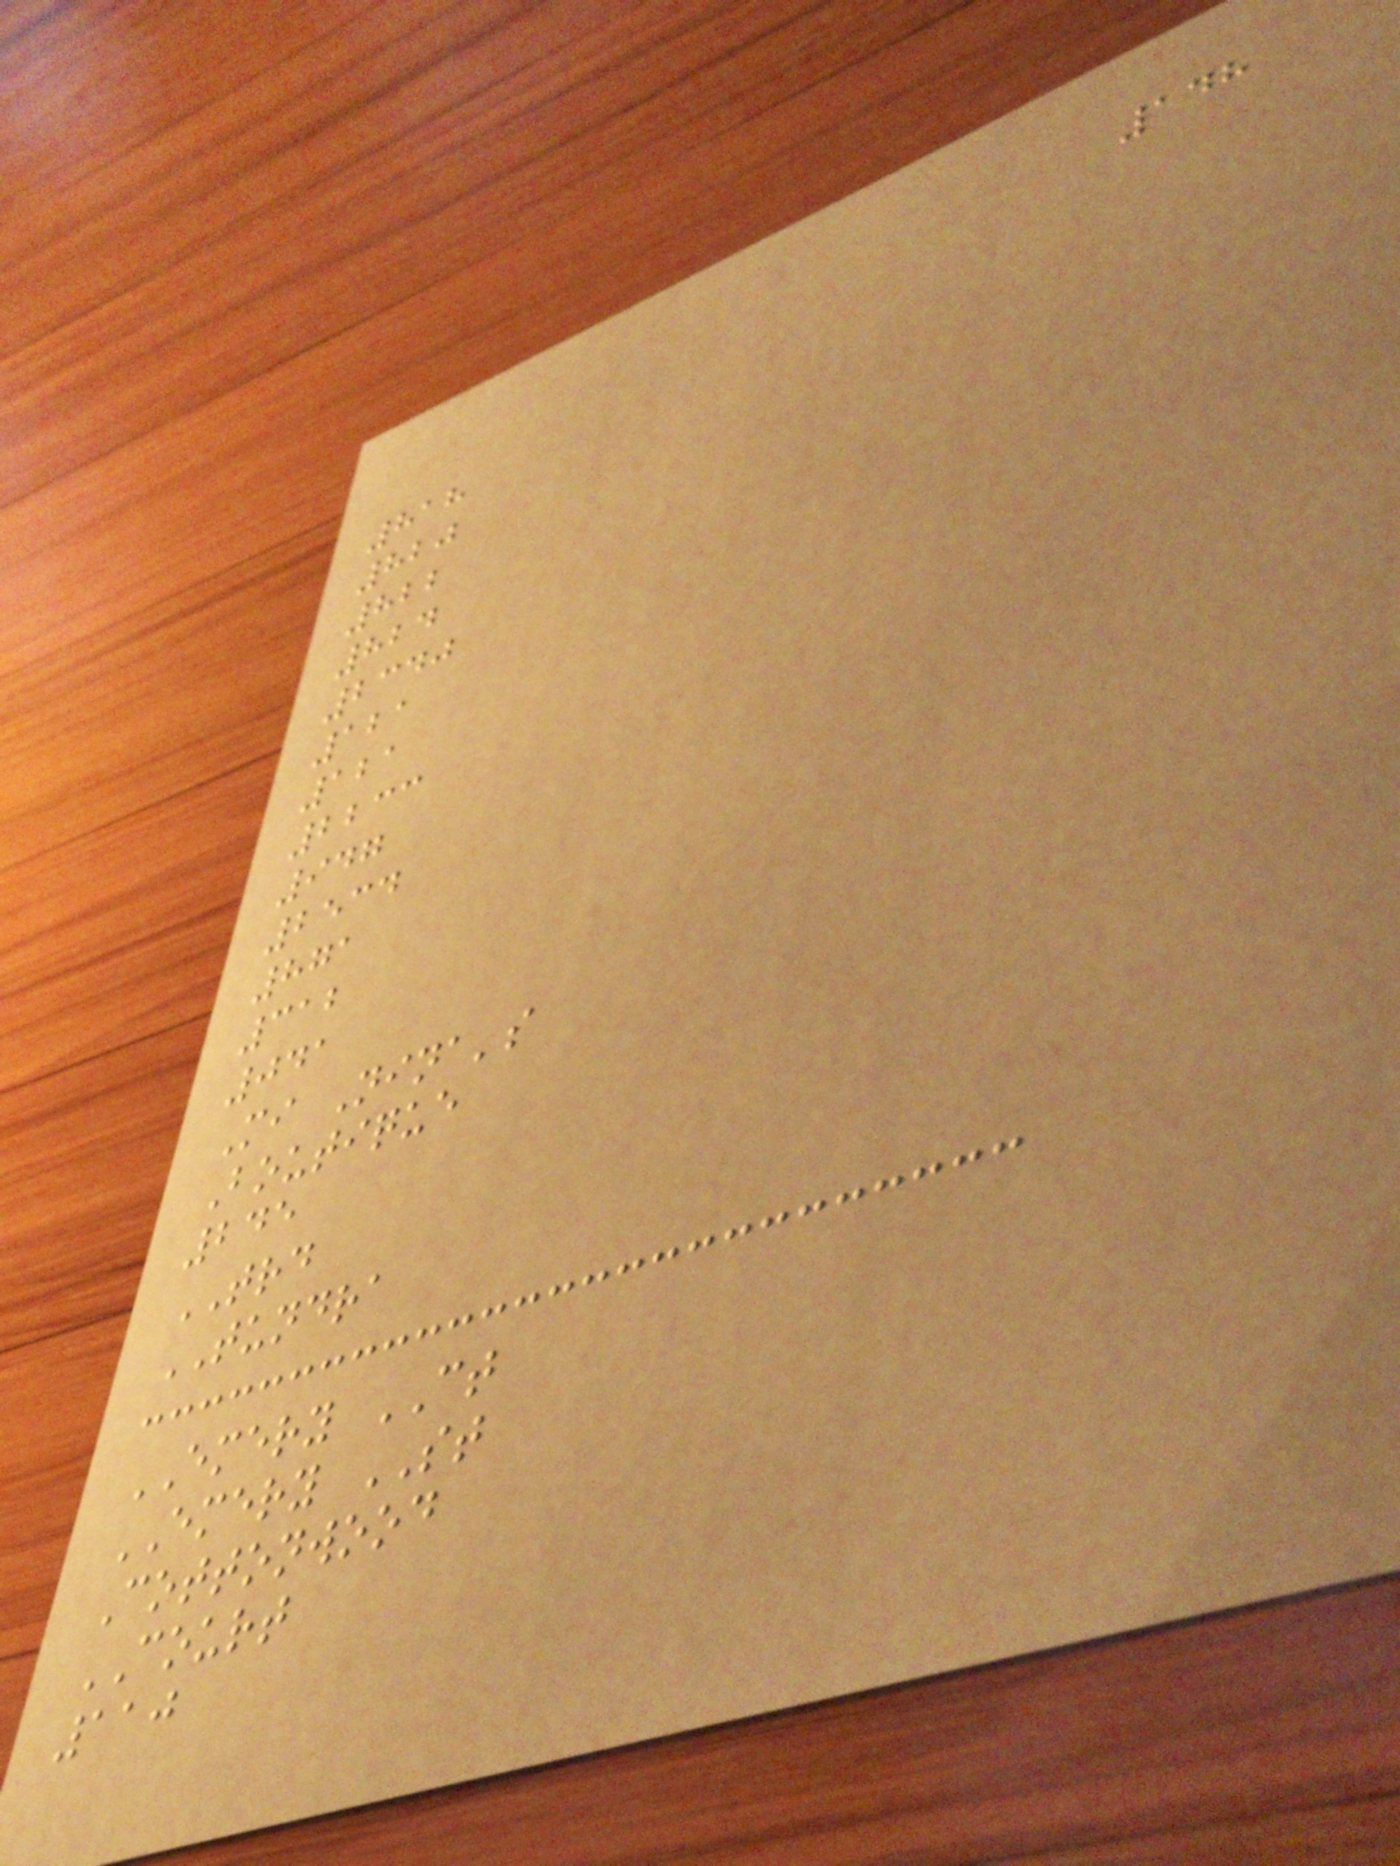148
818
820
822
824
2340
121
121
2233
947
2534
871
312
041
Mi Nina's
Boutique
245
TRD
TUNDRA
EMERY CT
EMERY ST
Cottonwood
COURT
110
